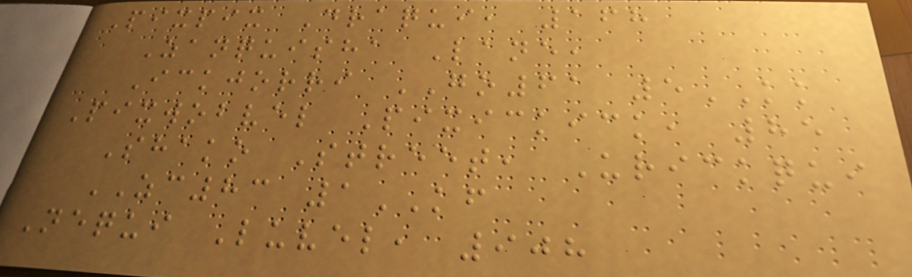Pixpix Draqui, 168
Zanquisha Lane,
Ickjorri GO61 5KK
Pixwobvel Pixickick, 85
Shako Street, Urickqui
ZC83 1KF
Nequi Luvel, 908
